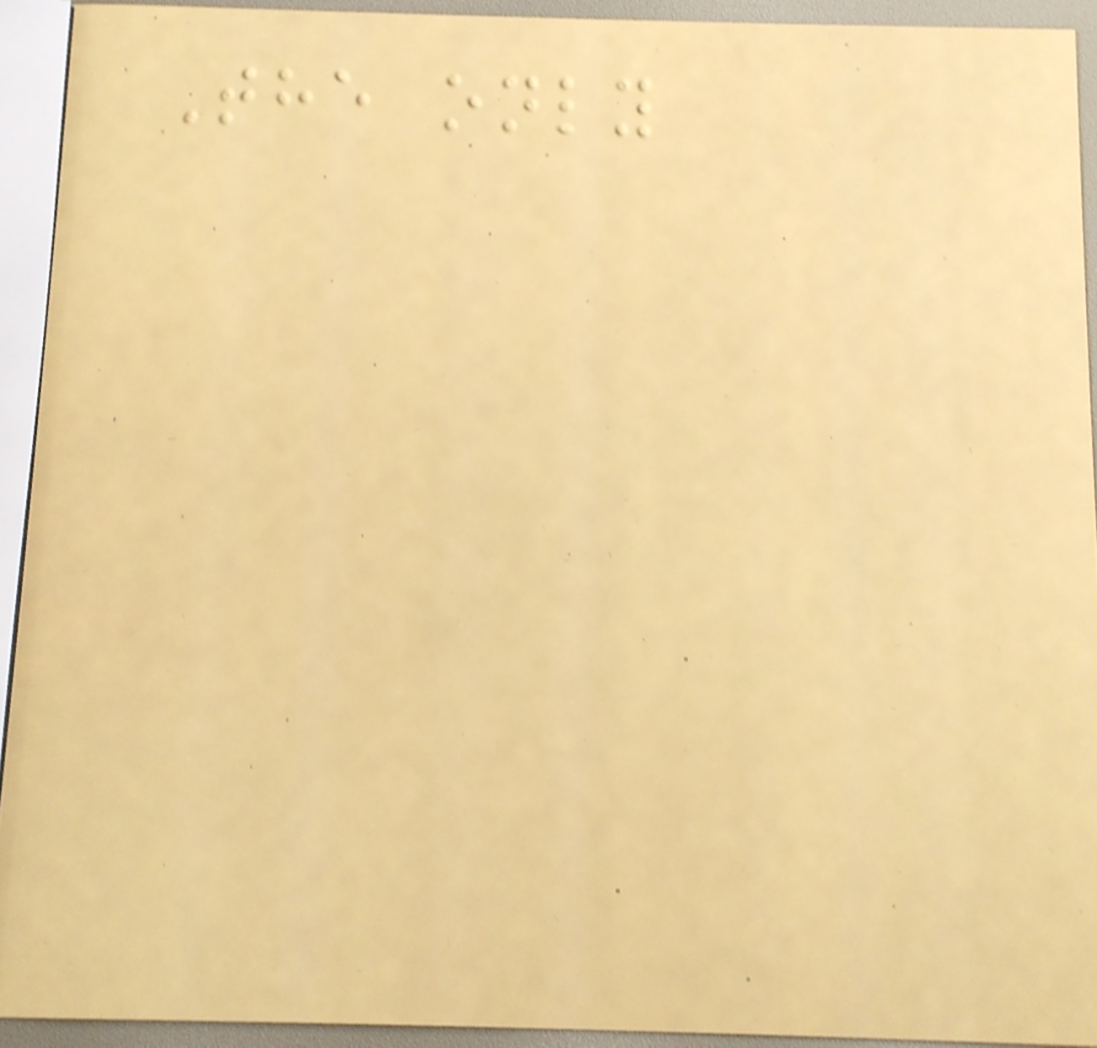The only
